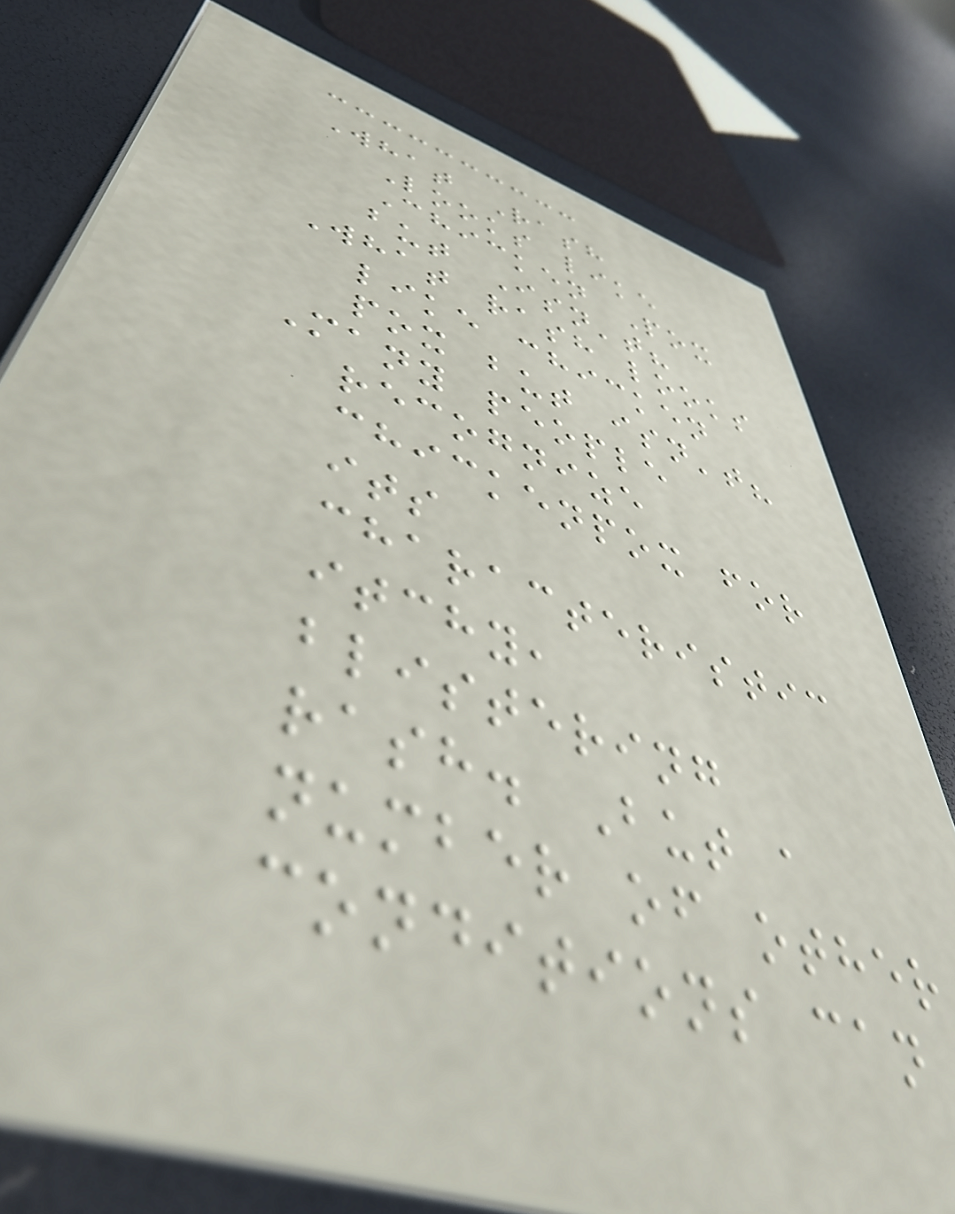What Rash
Looks like
Chicken Pox
but Isn't?
What rash looks
like chicken
pox but isn't?
Many people
recognize
chickenpox for
its
characteristic
itchy,
blistering
rash. But a
number of other
conditions can
